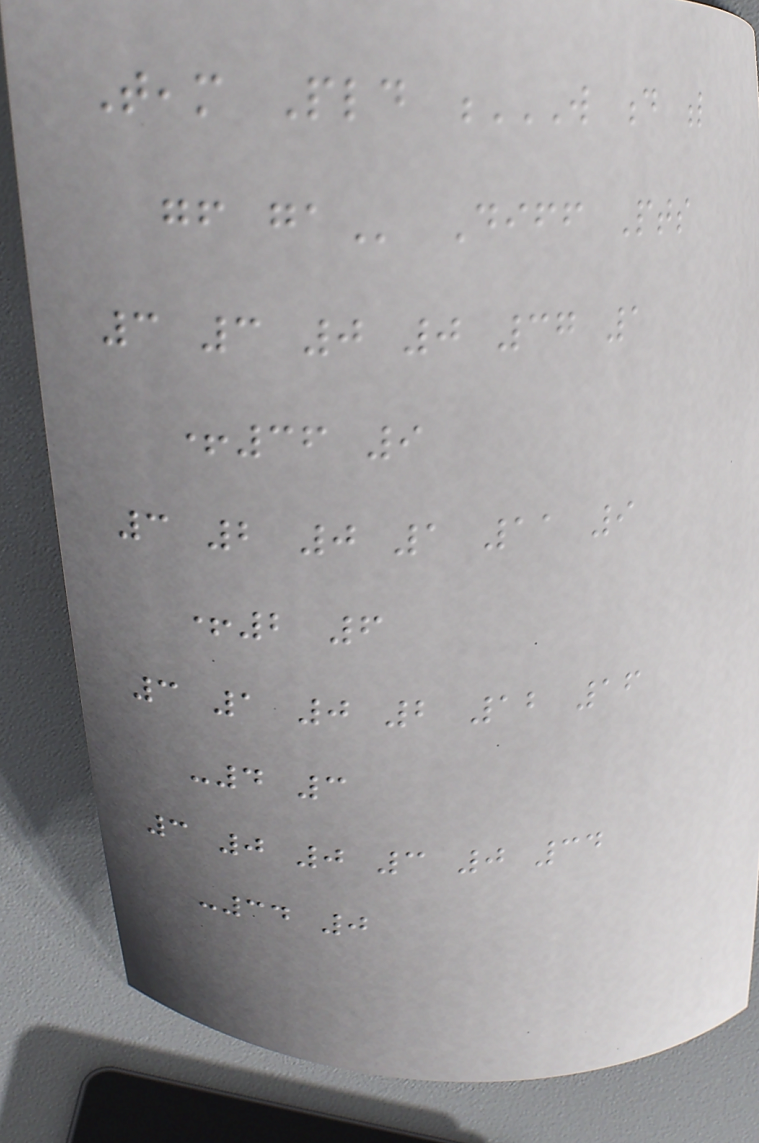Team Pld W D L
GF GA Diff Pts
3 3 0 0 37 1
+36 9
3 2 0 1 11 9
+2 6
3 1 0 2 12 16
-4 3
3 0 0 3 0 34
-34 0
